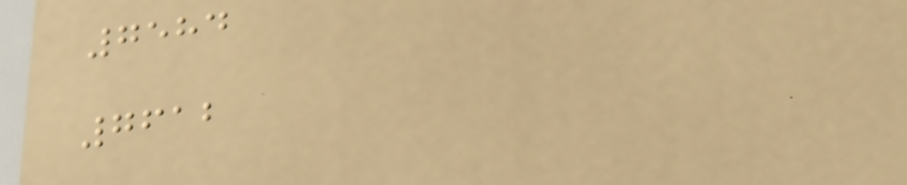7584
7612
